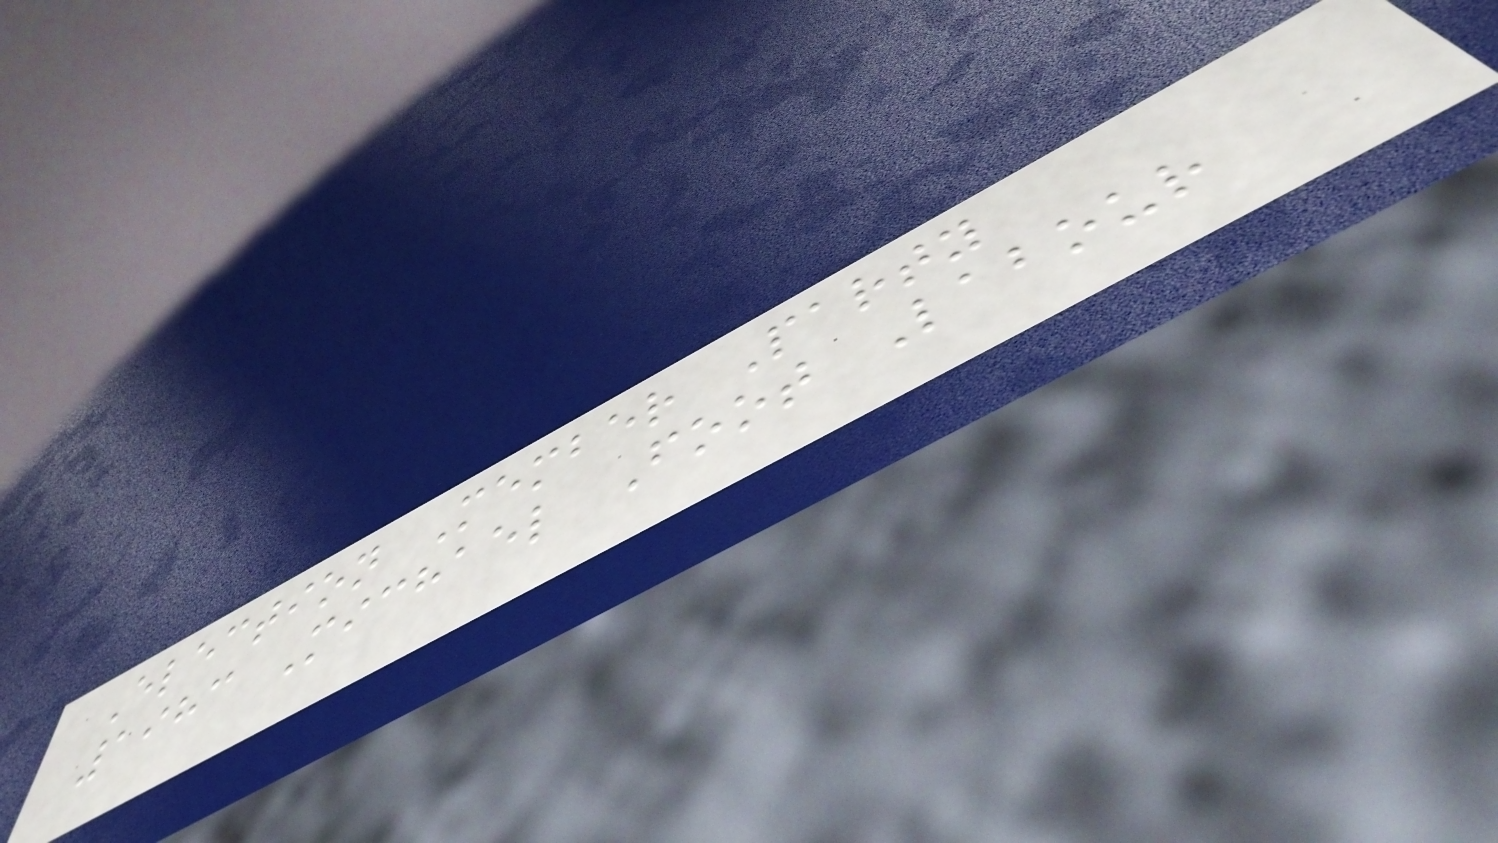Election Member Party
1983 Michael Foot Labour
